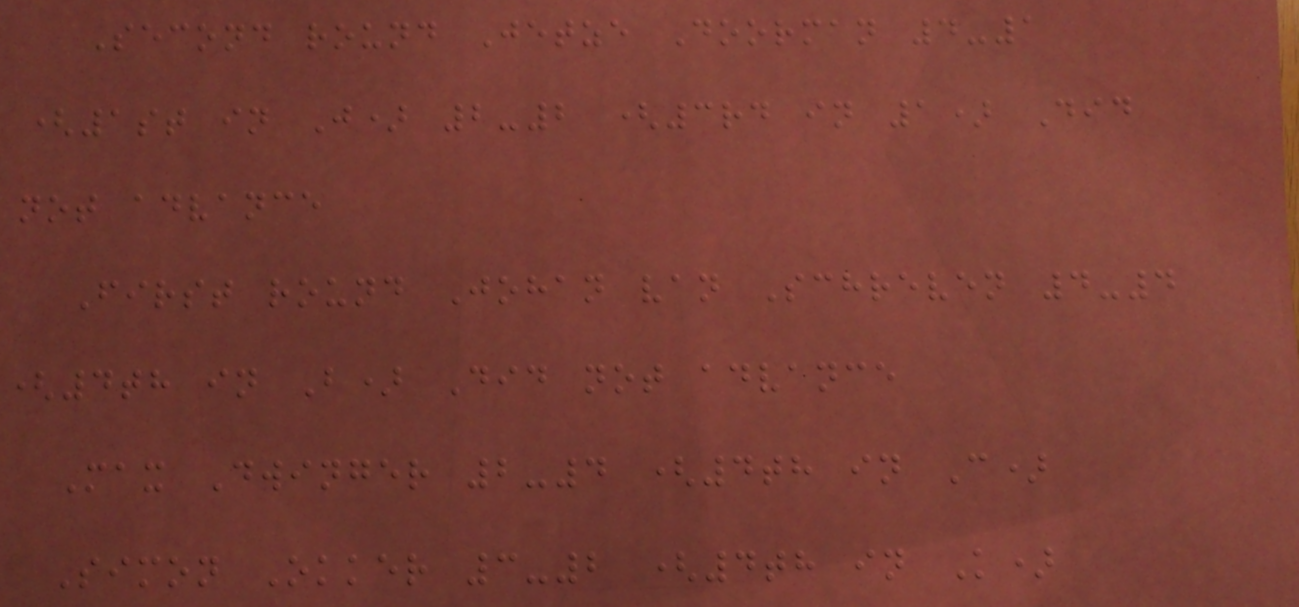Second round Jetze Doorman 4-1
(1st in J) 2-2 (3rd in 1) Did
not advance
First round Johan van Schreven 4-4
(4th in B) Did not advance
Max Dwinger 2-4 (4th in C)
Simon Okker 3-2 (4th in K)
